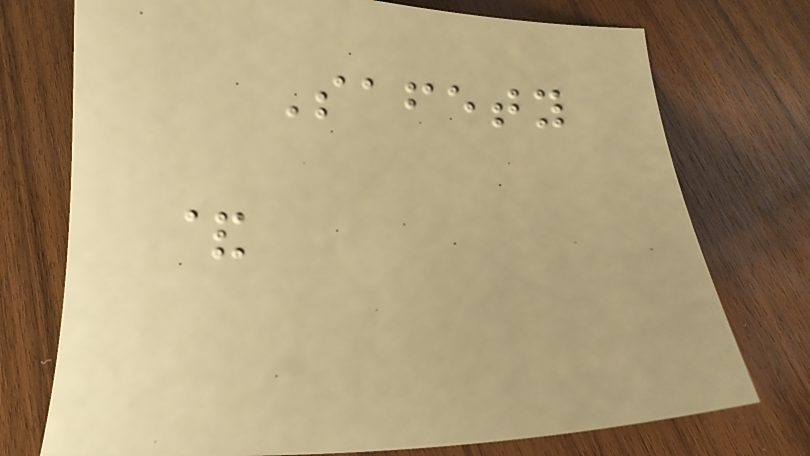Safety
&
